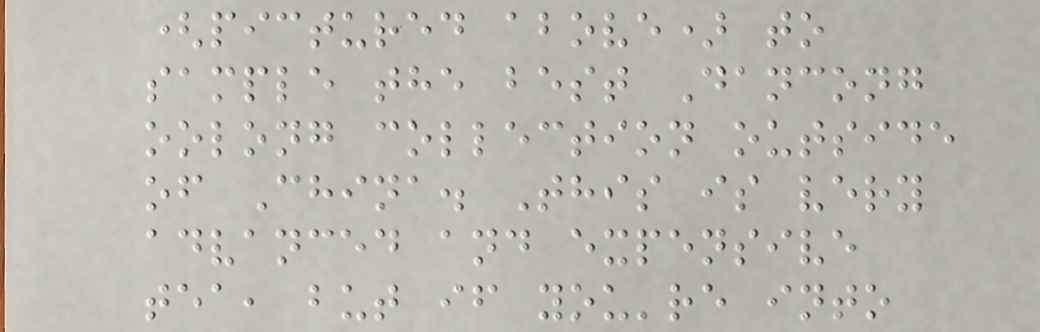(pictured above) to
sample the best Dancong
oolong collection outside
of China. This is very
advanced and expensive
tea, but if you're into
